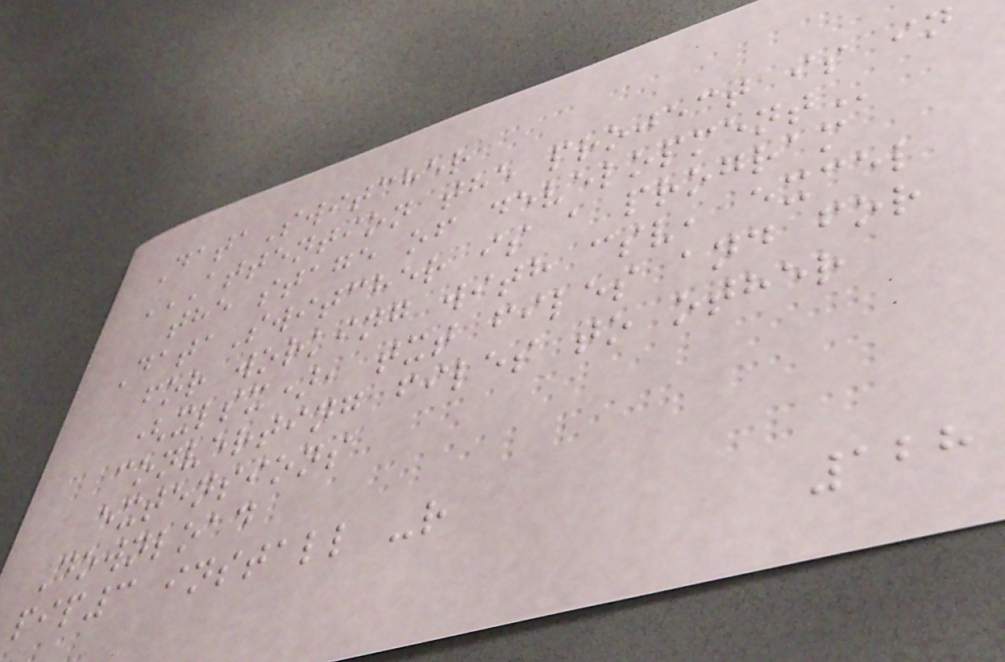DataSwitcher
ATTENTION THE PROJECT IS IN
THE STAGE OF DEVELOPMENT
DataSwitcher is a program
for working with csv, excel
(xlsx), txt files and for
converting files to other
extensions
Download
pip3 install -r
128
